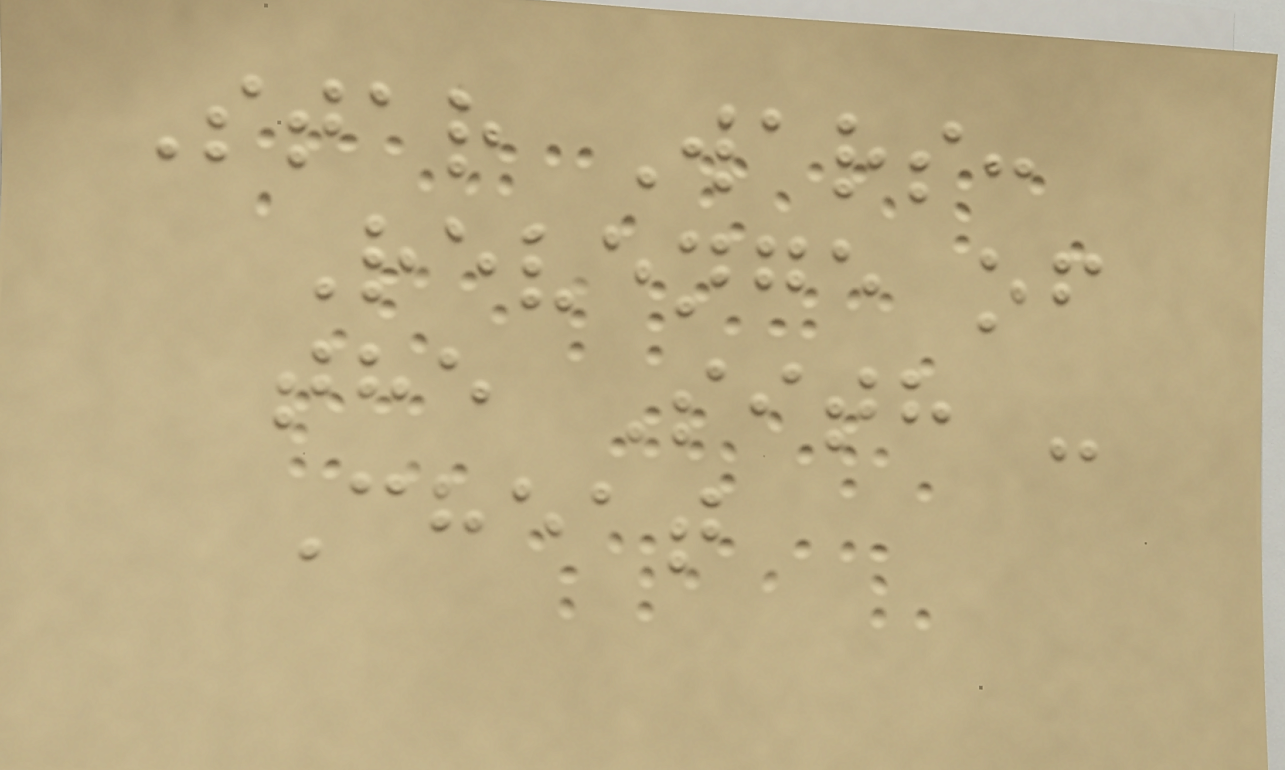Star Wars:
Revenge of
the Sith -
Cheat
